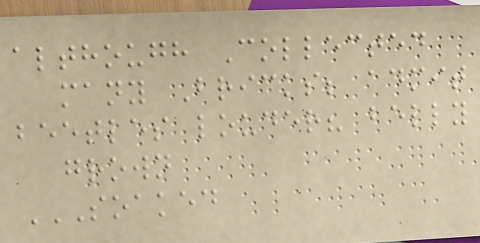although Collected
many Bricks; admit
beetles louder? belly
grown
SOAKED
